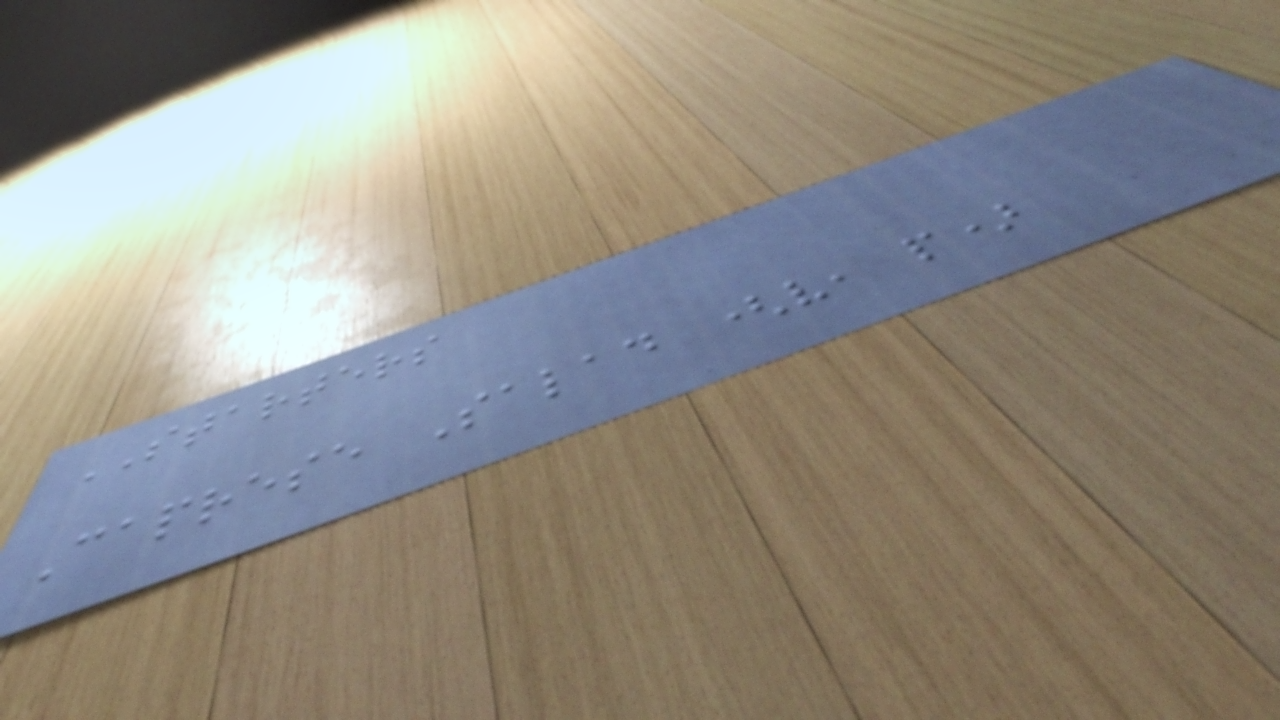STARTERS
Caprese Salad (v, p)
